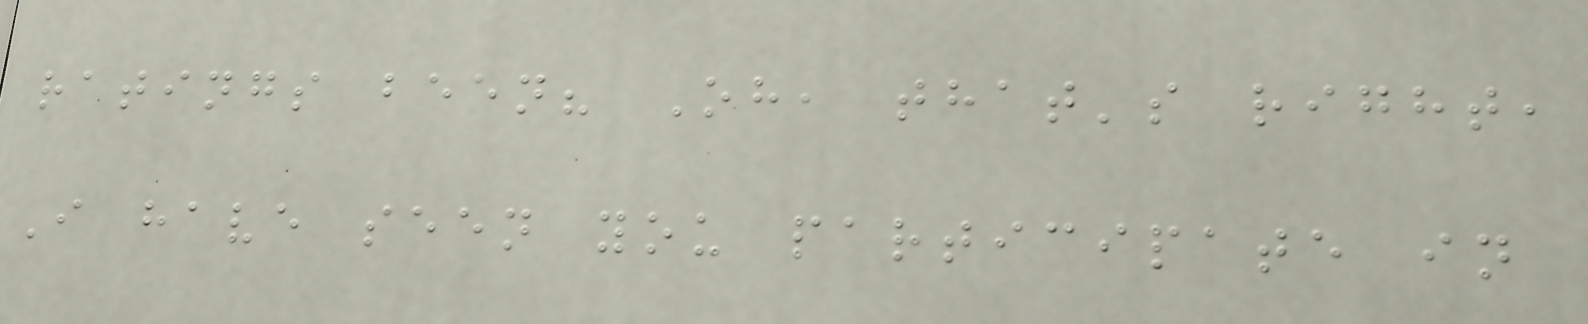ratings been? Oh, that's right,
I have seen you participate in
